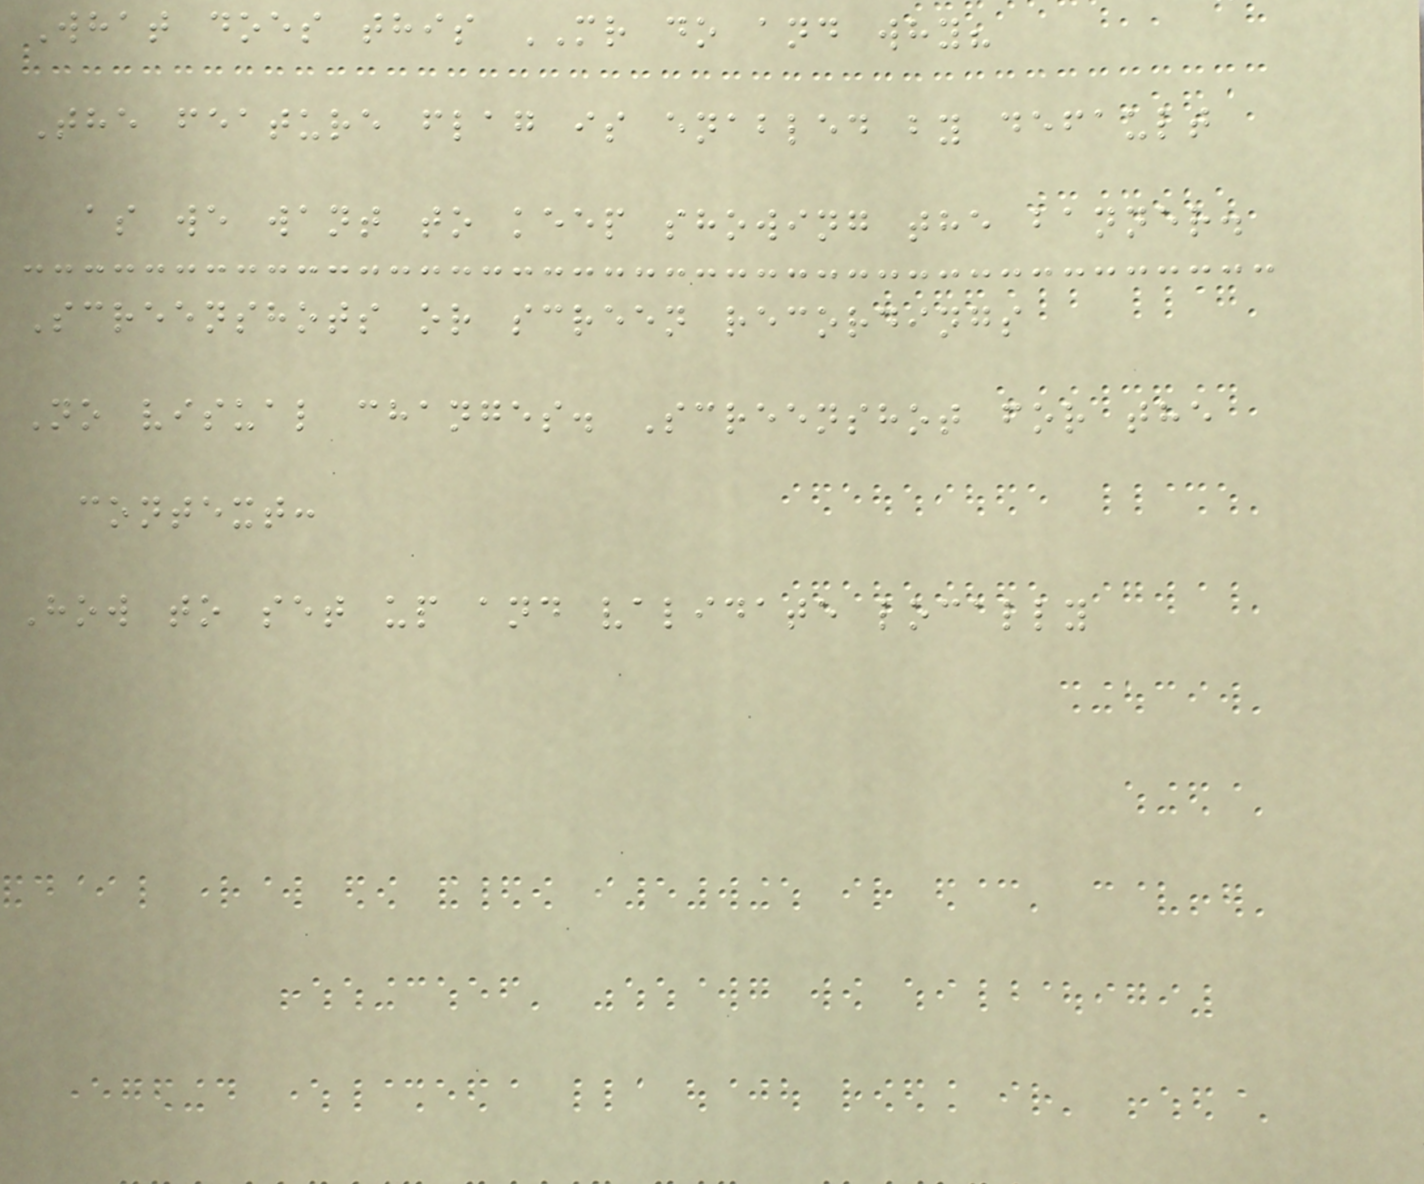What does this MR do and why?
The feature flag is enabled by default
as we want to keep showing the banner.
Screenshots or screen recordings
No visual changes. Screenshot for the
context:
How to set up and validate locally
